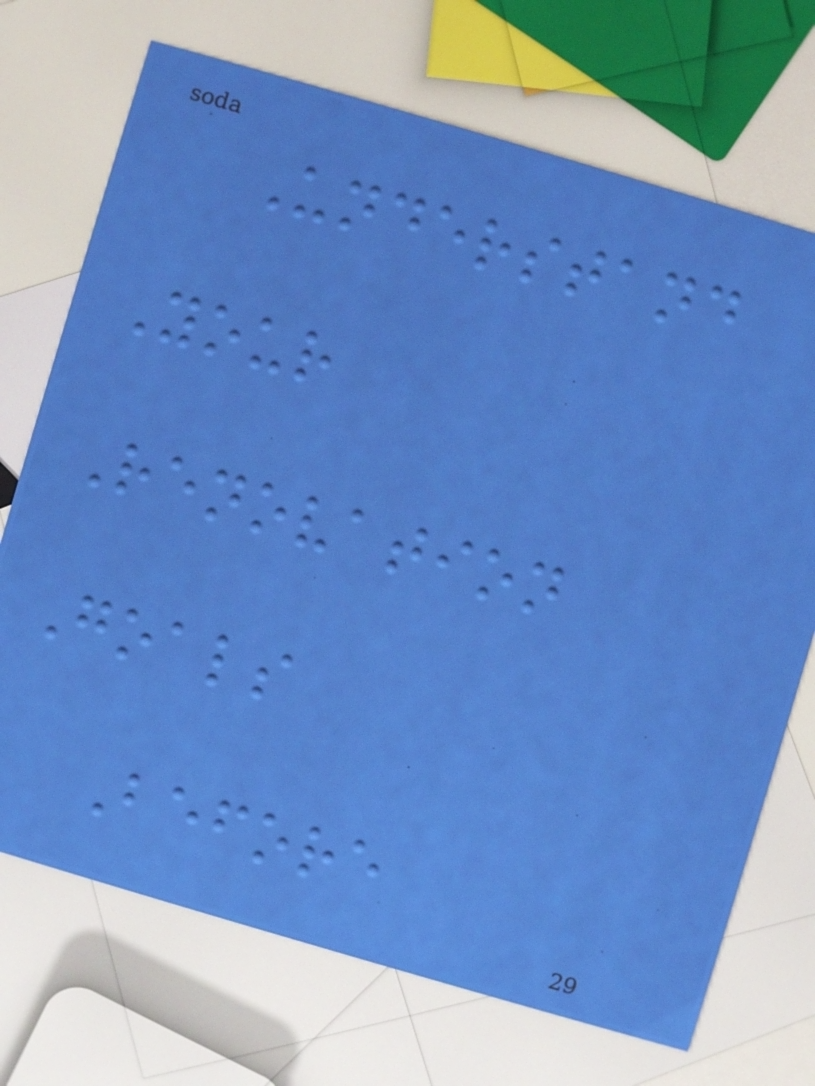Understand
Your
Renovation
Goals
Before
